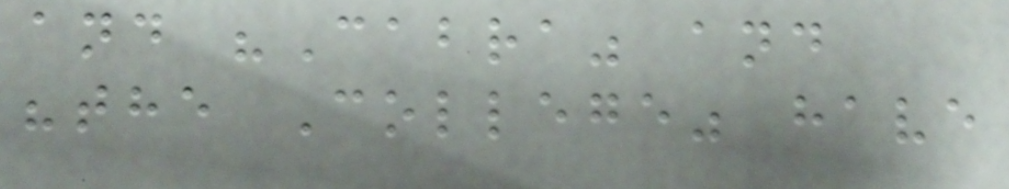and "Cabra" and
"the College" have
